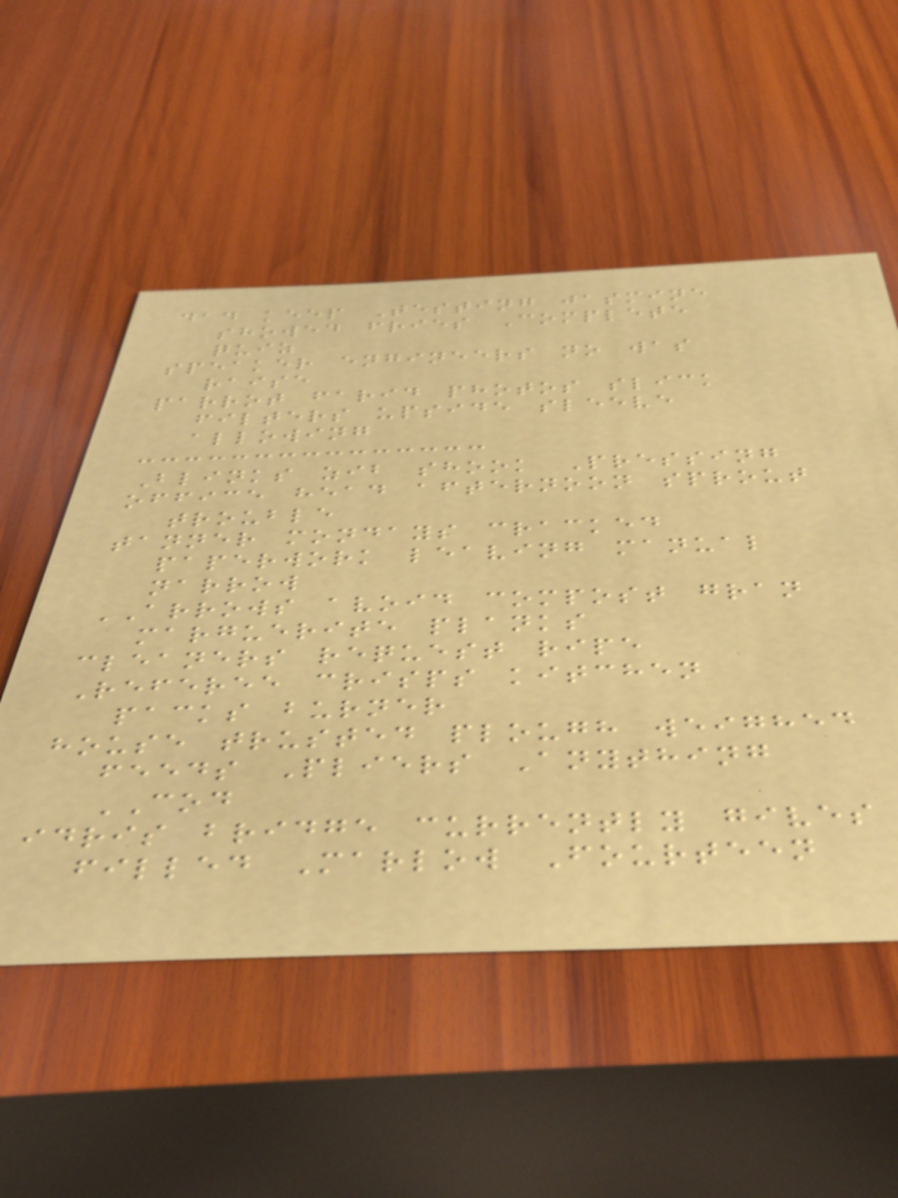dad keep Testing jasmine
showed fries Complete
quiz
speaker engineers no was
raise
parrot farid photos slick
filters upside sleeve
allowing
Blinks zib shook Pressing
office head afternoon sprout
trouble
tanner mondays cracked
paperwork leaving manual
narrow
ARROWS avoid compost gran
marguerite planks
cleaners request ripe
Referee crisps kitchen
packs burner
house trusted plough weighed
feeds Pliers Anything
COD
idris bridge currently gives
filled Marlow Fourteen
